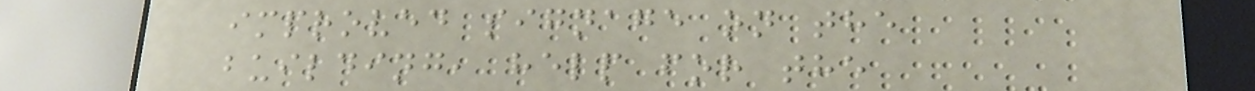improved signage on the
building, help for the
